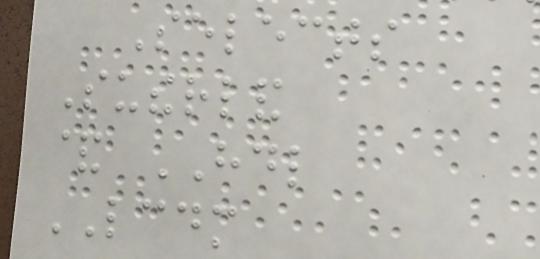Selects
Sutherland
& HDL
LCDM
